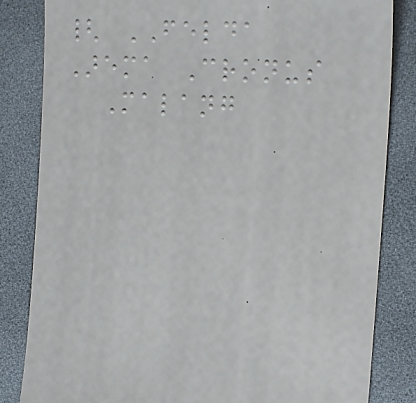{ FELDA
Arema Cronus
Malang
